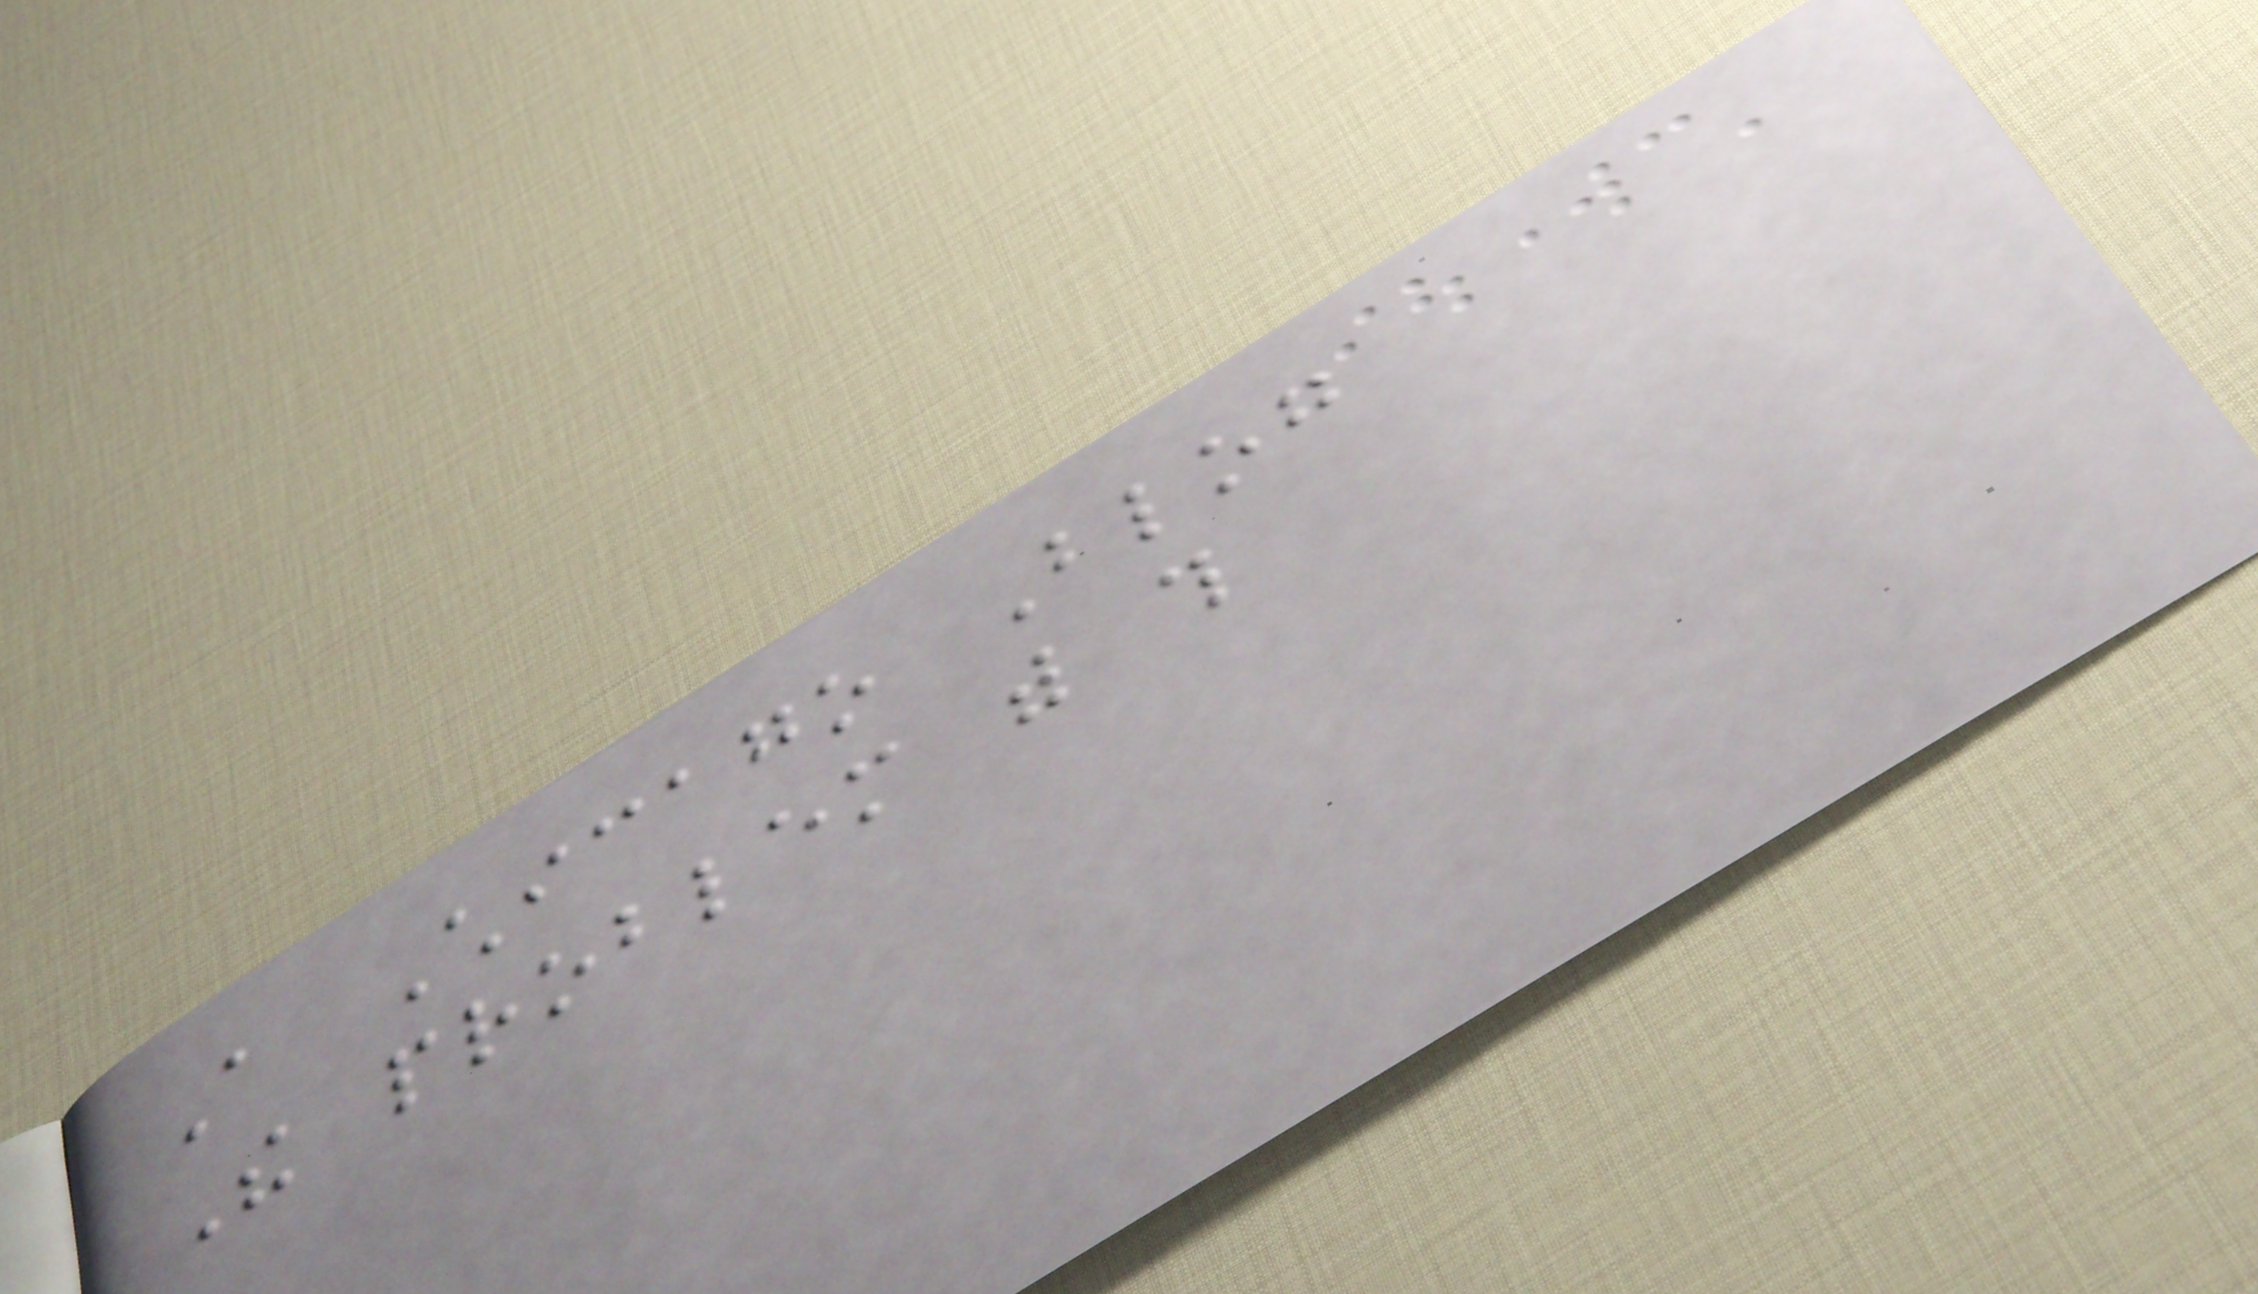A Chicago Blog
The problem with this
